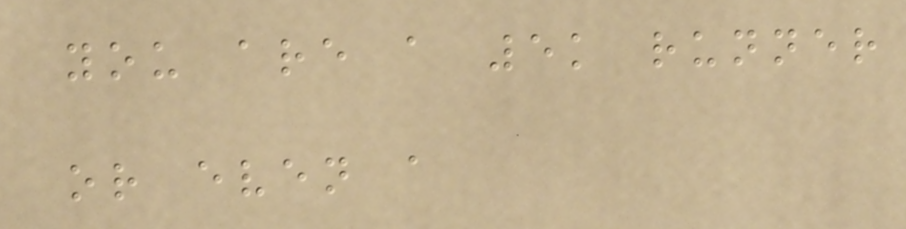you are a 5k runner
or even a
